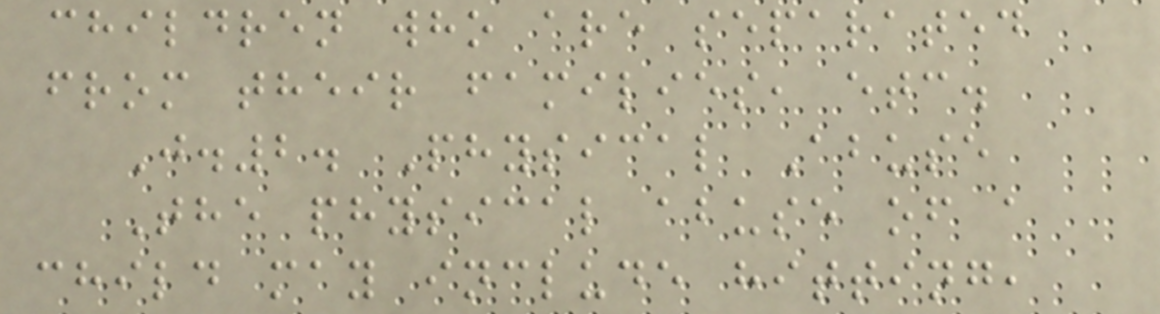children who are separated
from their families, etc.
J.2. Physical Abuse
The physical abuse of a
child may include hitting,
